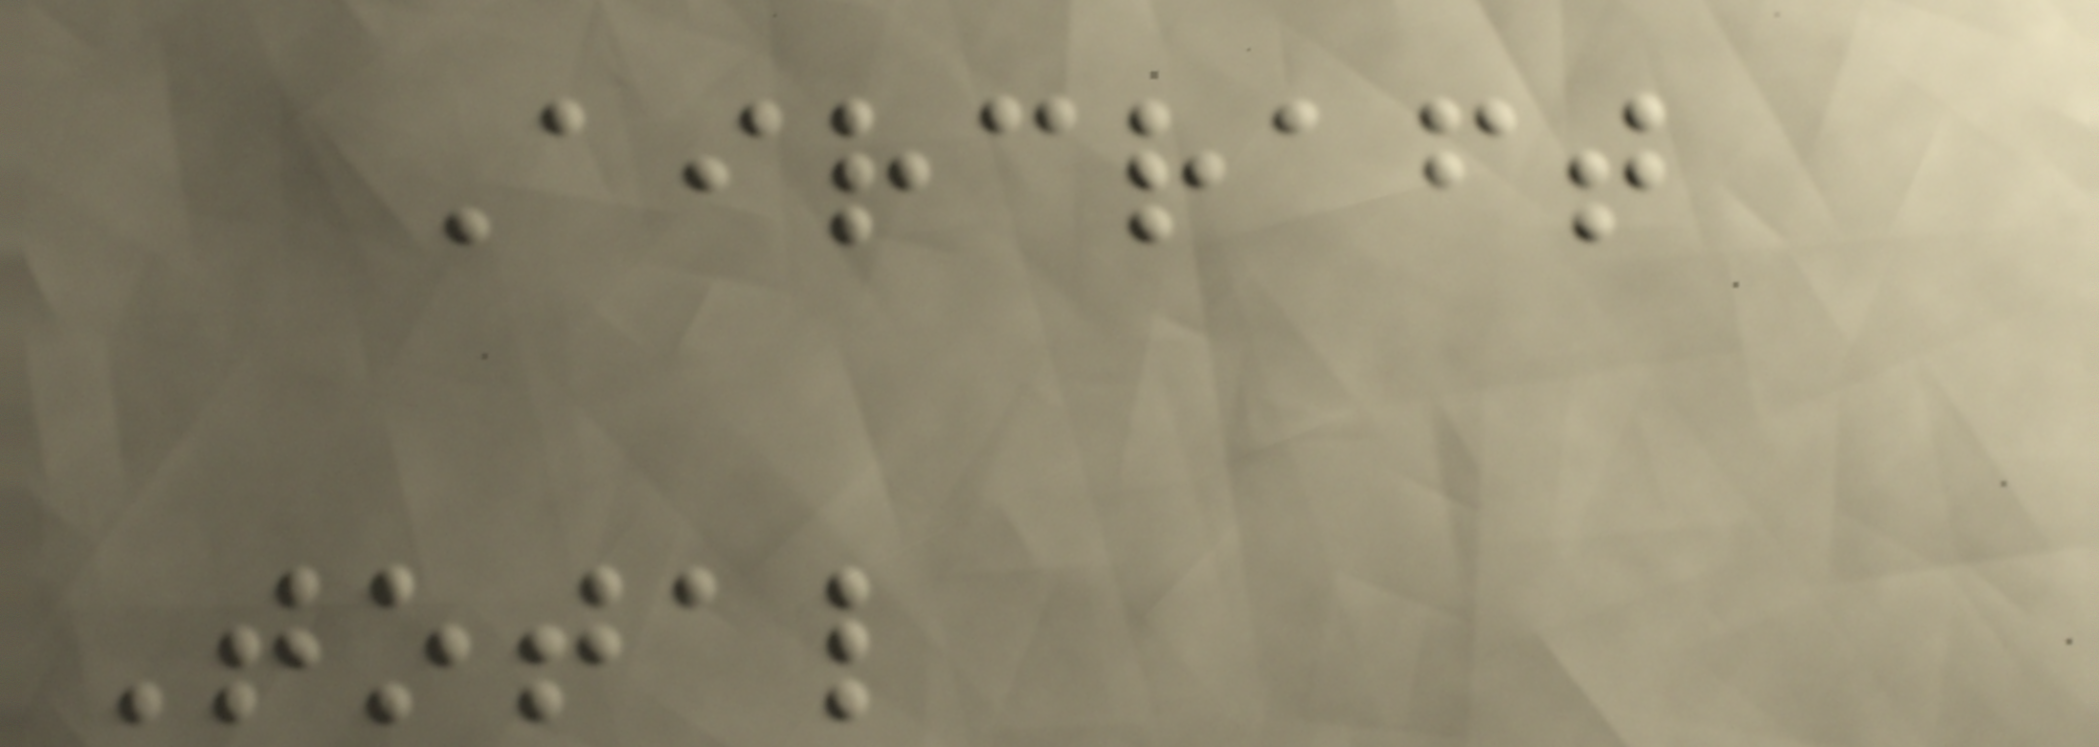Aircraft
Total
